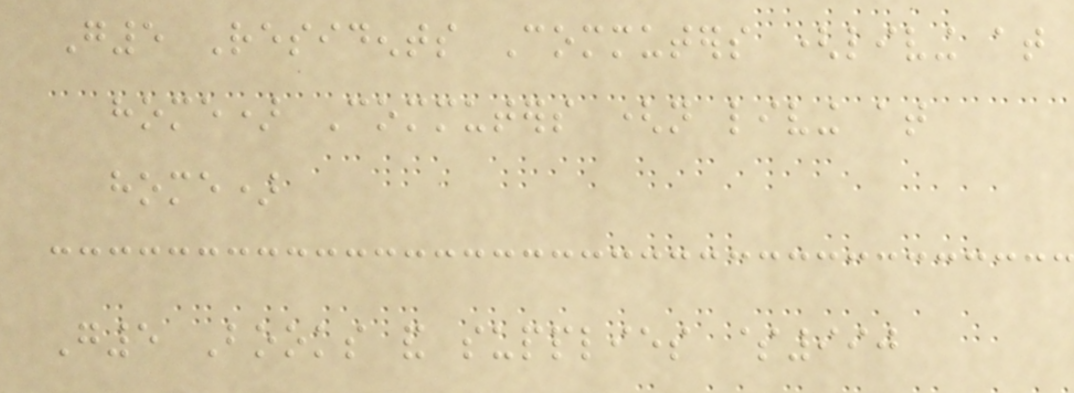G5 Residents Commuters (living at
home) Commuters (not living at
home)
G5 Books and supplies $990
